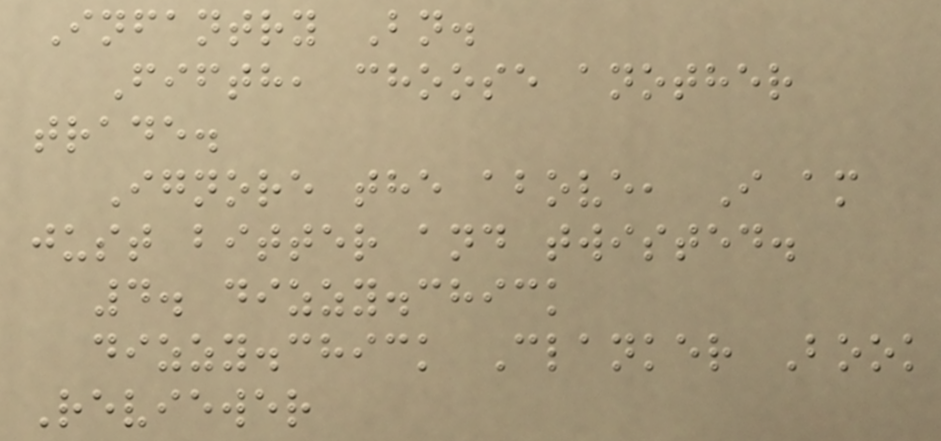Infantry Bn.
Fifth, choose another
trade.
Ignore the above, I am
just bitter and twisted.
4. dizzy.chick
dizzy.chick Clanker Book
Reviewer
